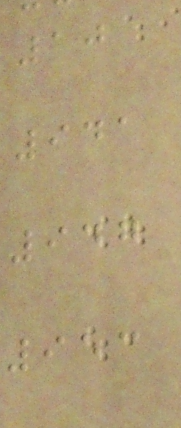10
941
947
953
